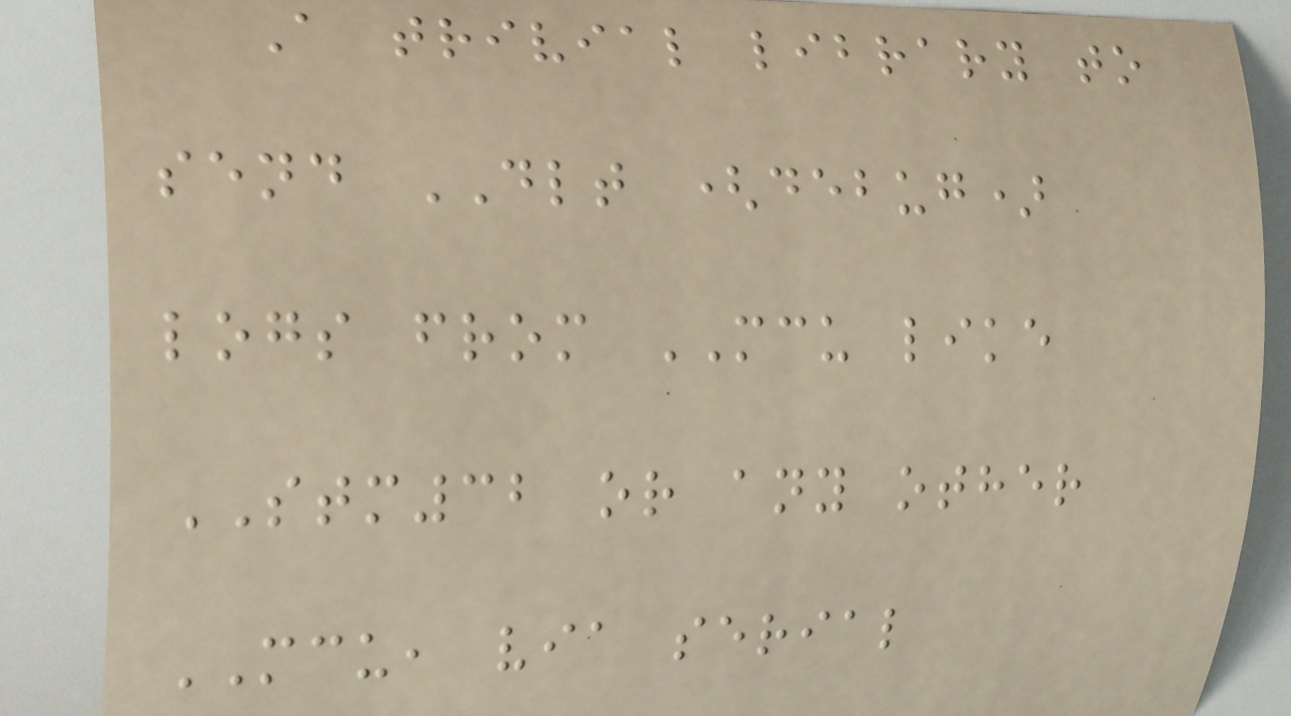A trivial library to
send DLT (debug)
logs from MCU like
STM32 or any other
MCU, via serial
